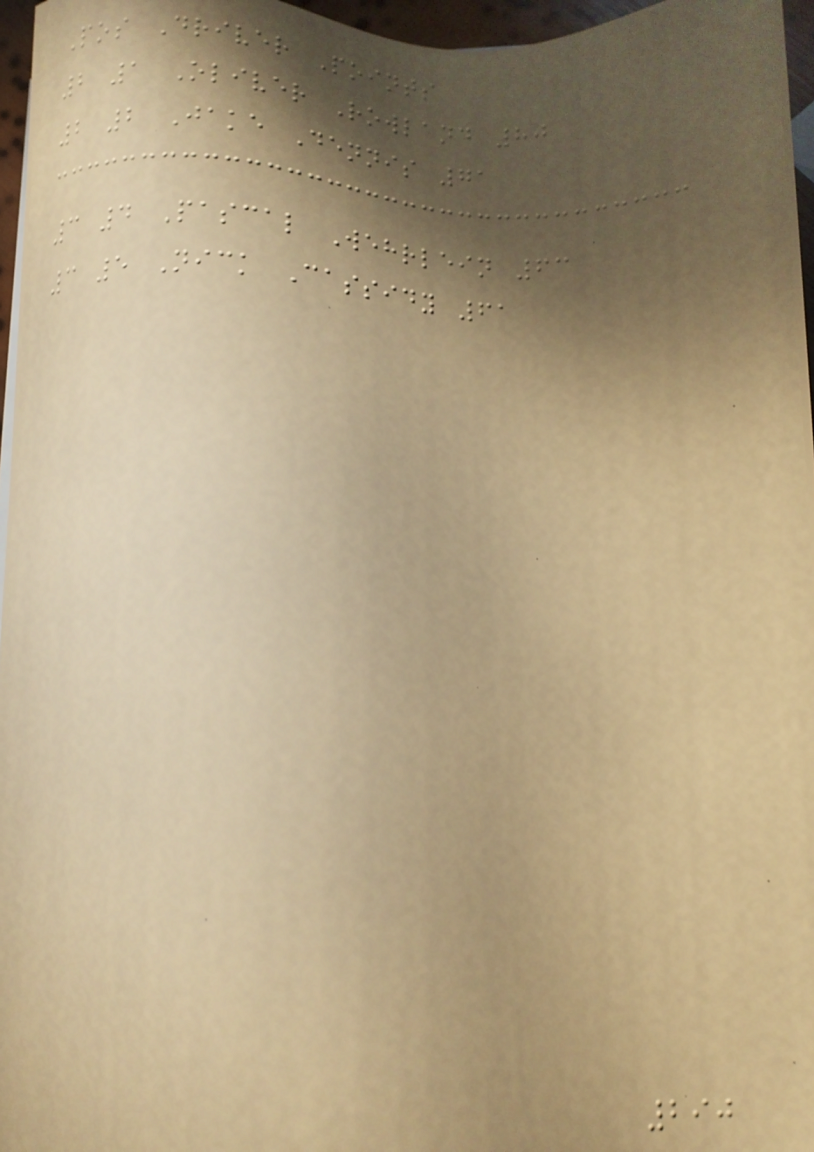Pos Driver Points
2 1 Oliver Rowland 80
2 2 Jake Dennis 71
3 4 Pascal Wehrlein 63
3 5 Nick Cassidy 61
290
